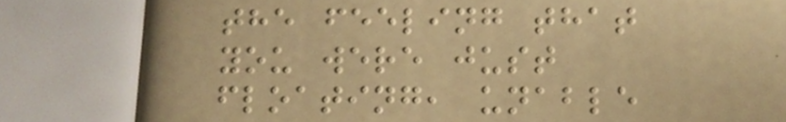the feeling that
you were just
floating, unable
